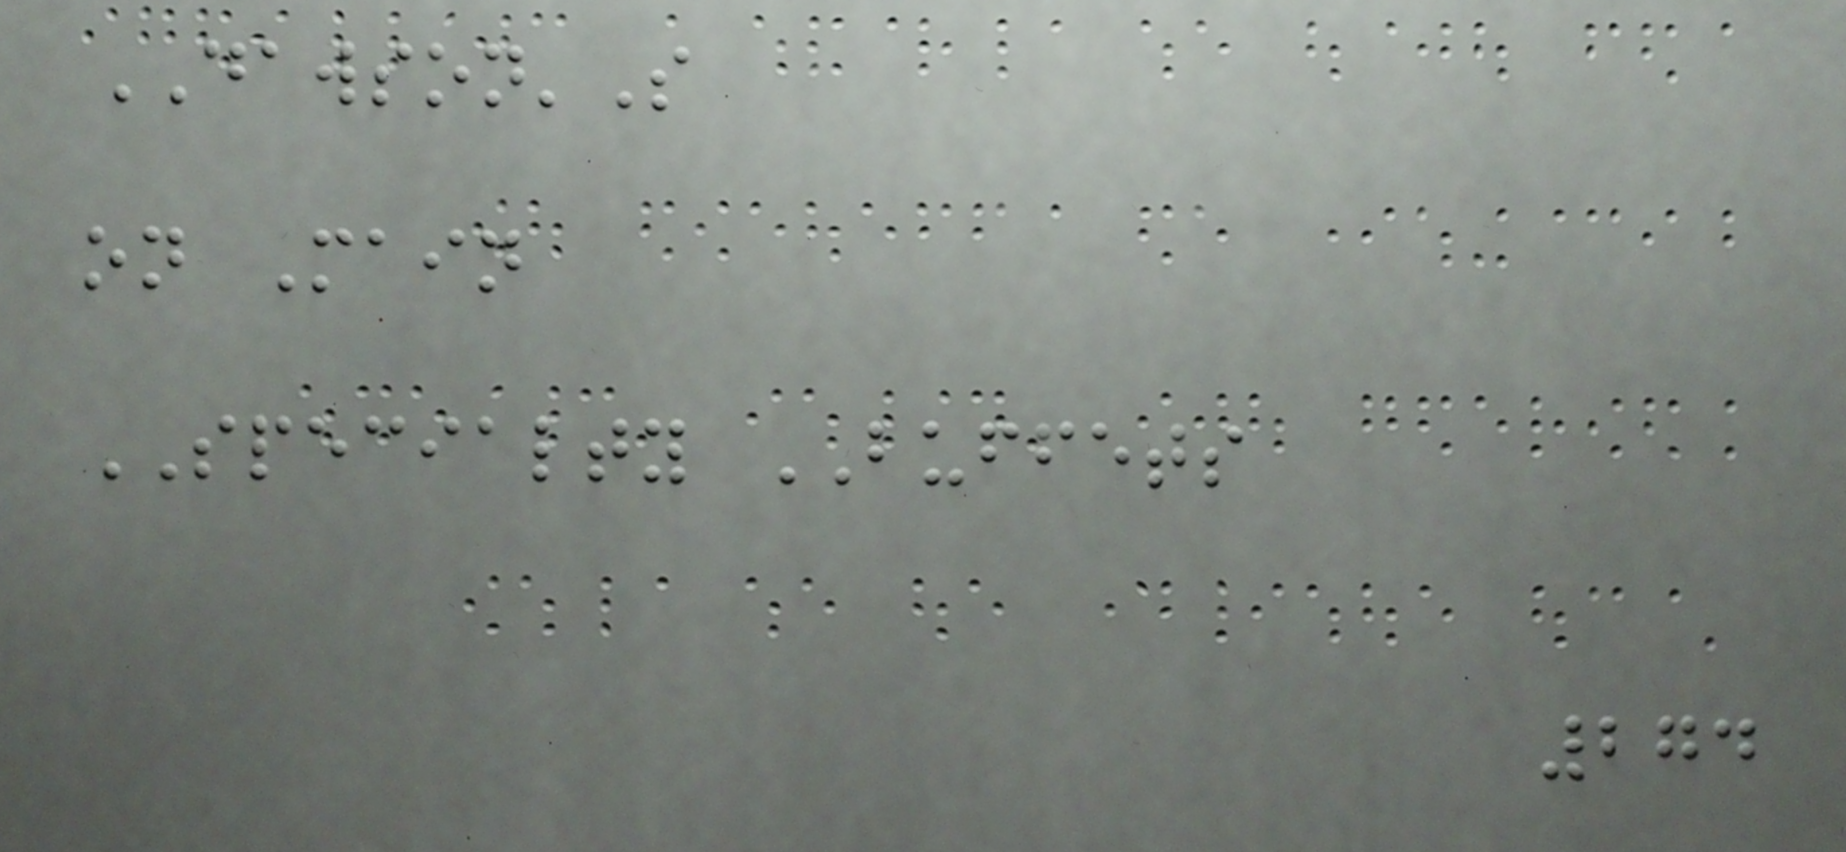DAWSON'S
on Main
SPECIALTY BUFFETS
274
